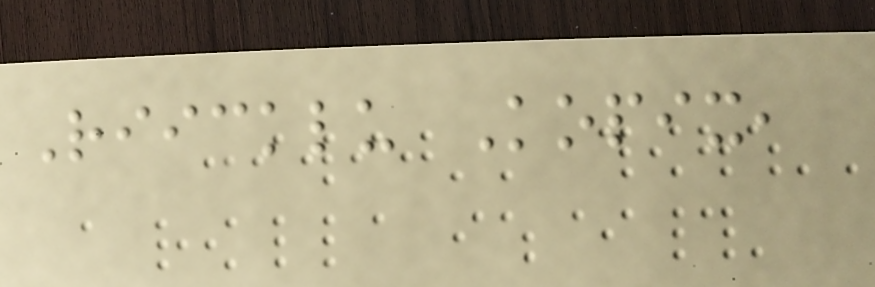Riicklu Kopix,
